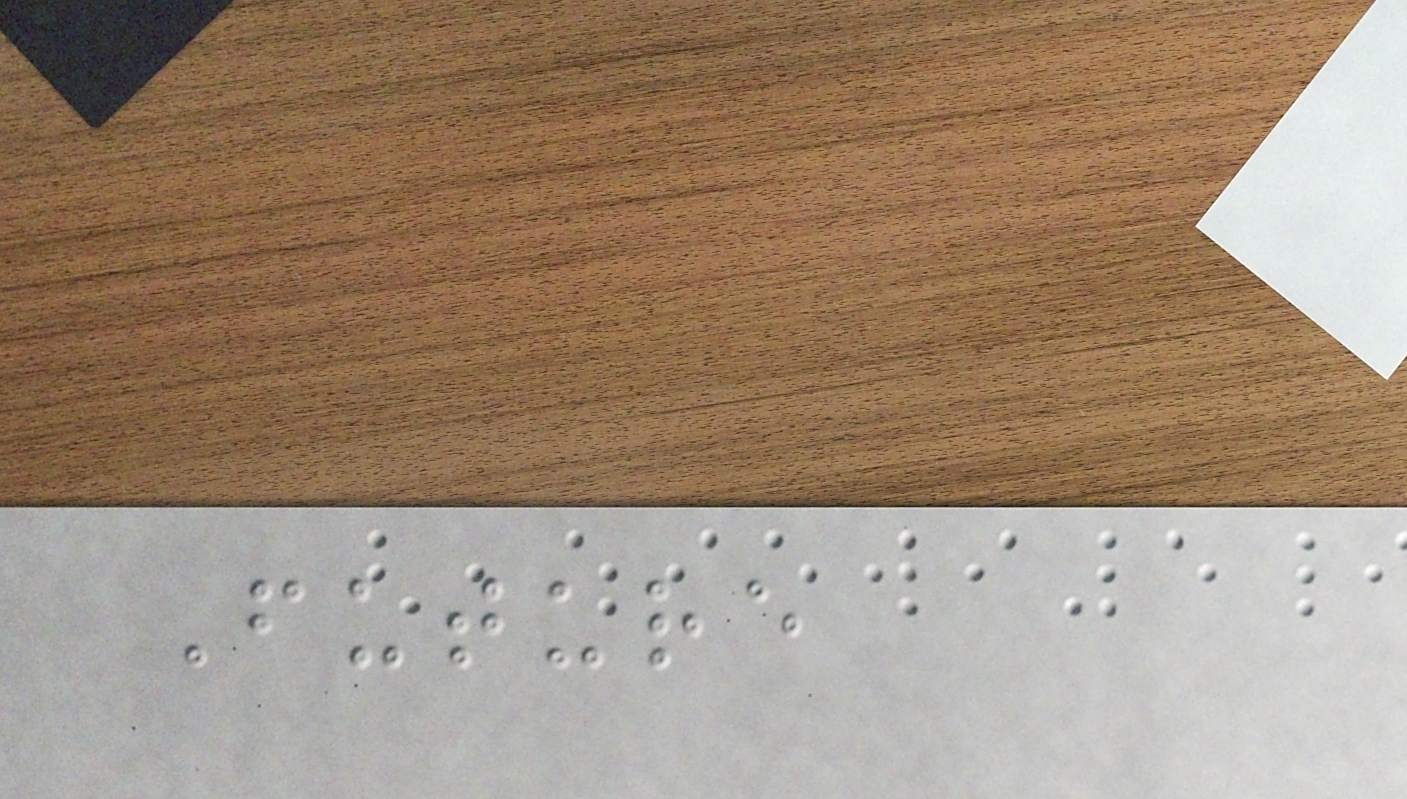Future
